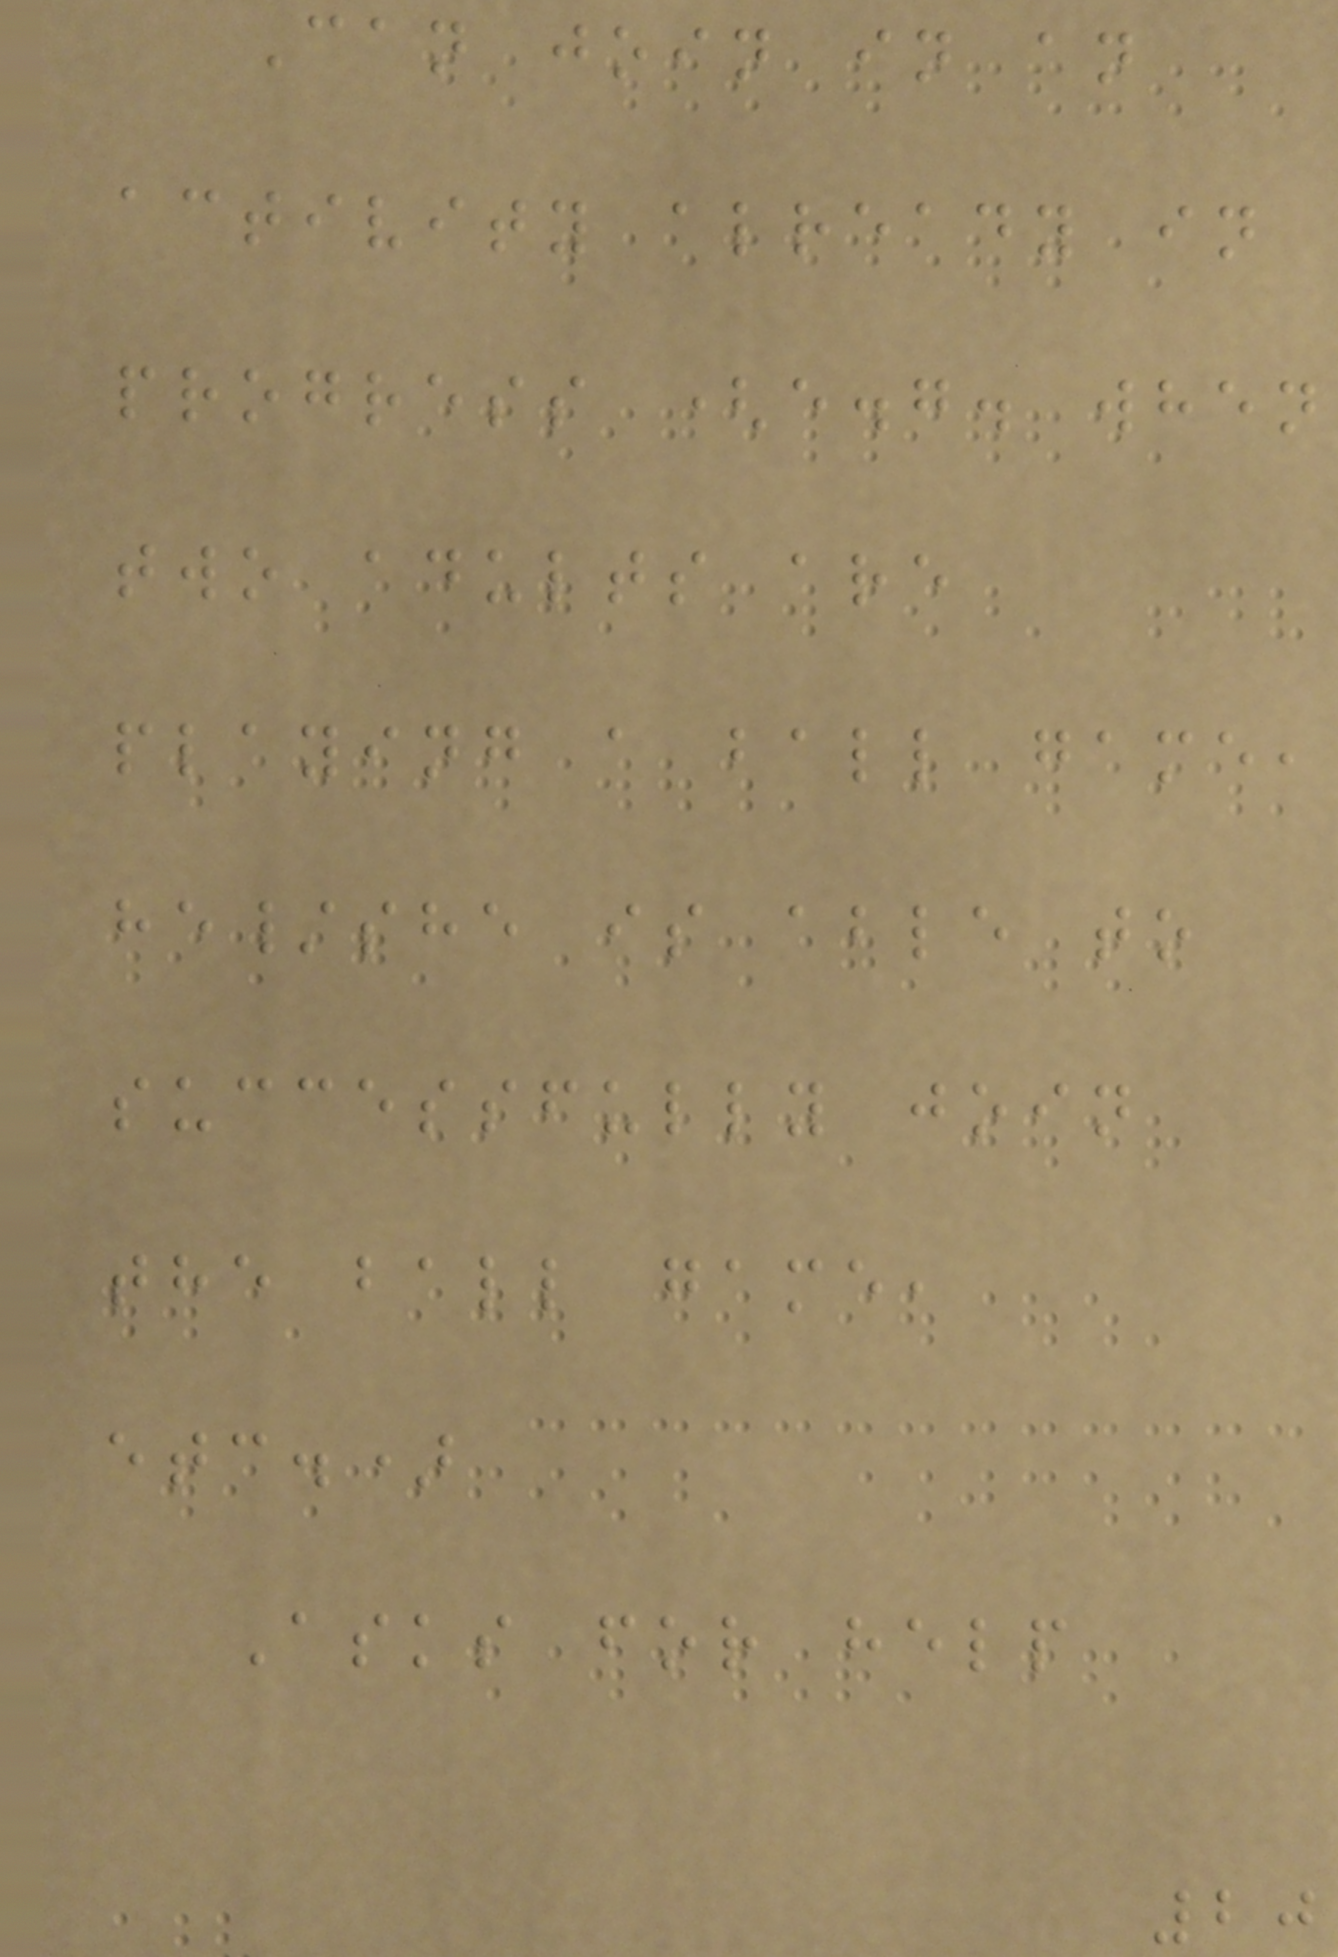Can join in an
activity already in
progress (e.g. when
two adults are
playing a ball game,
he/she is able to
successfully join
the ball game,
etc.)
Asks for help
20
